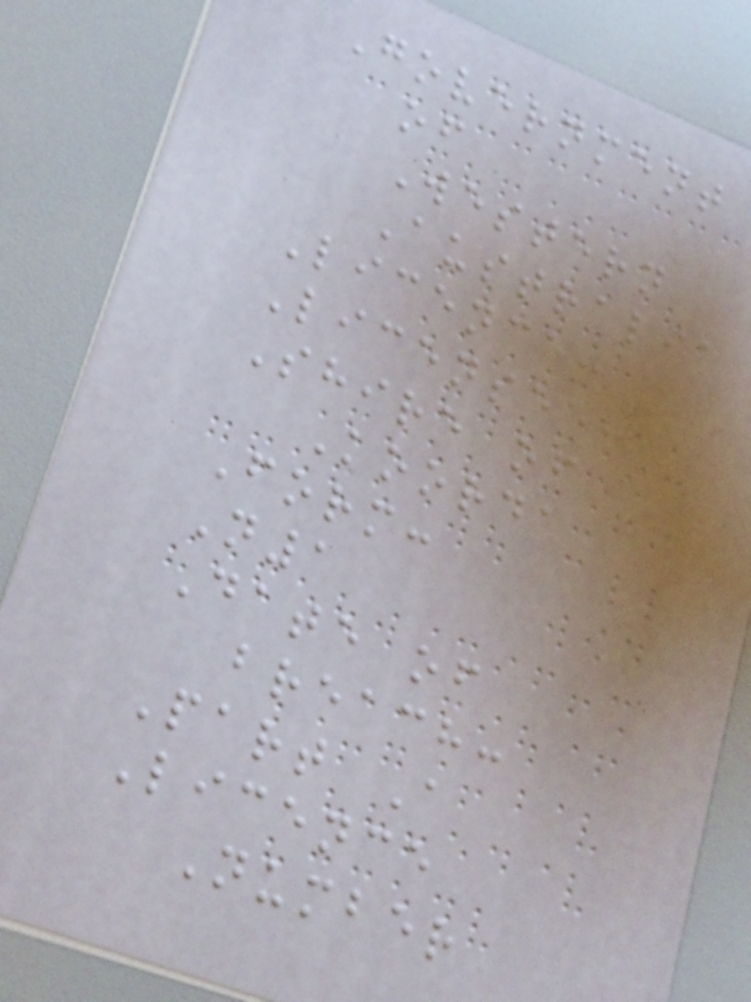Government
of
Western
Australia
Licence:
Licensee:
Shire of
Koorda
Form:
N1
Date of
breach:
Part A
Licence
Number
